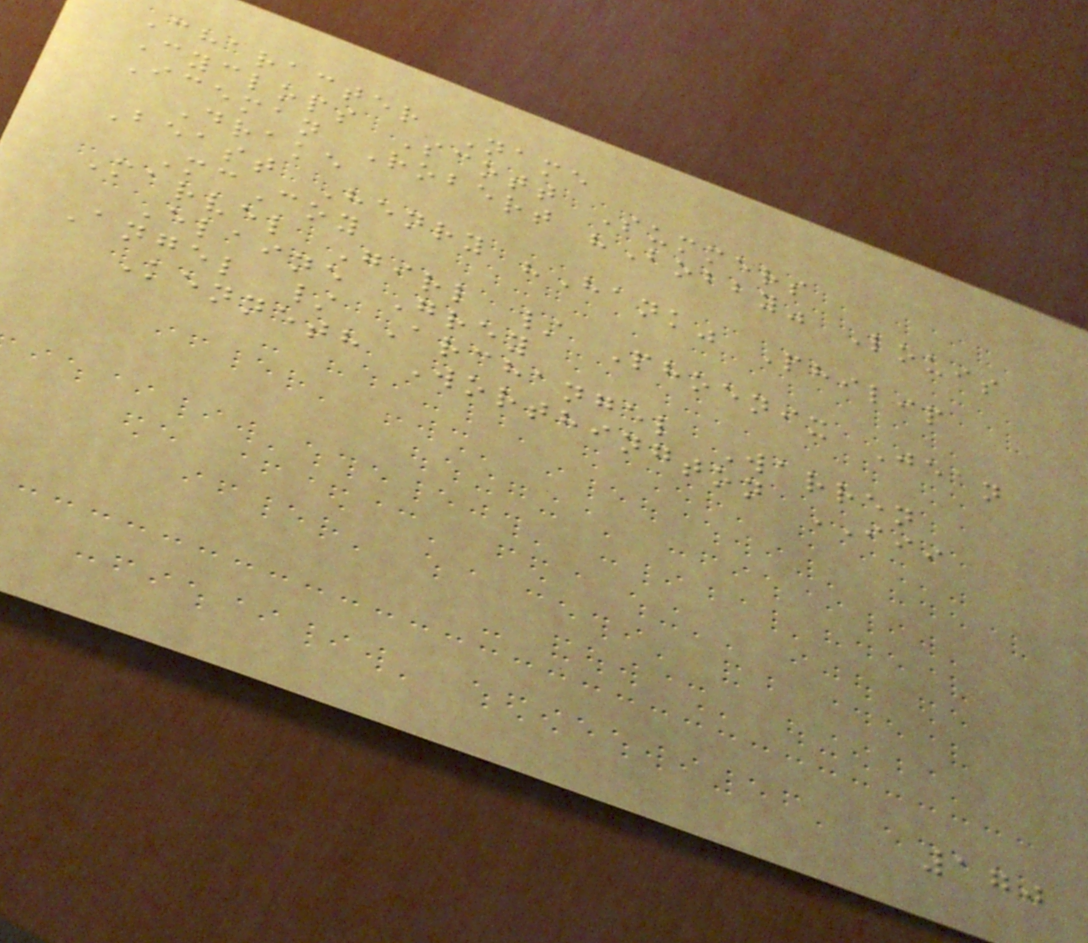Character Name
Cyclops Scott Summers
Iceman Robert "Bobby" Louis
Drake
Beast Henry "Hank" Philip
McCoy
Marvel Girl / Phoenix Jean
Elaine Grey
Angel / Archangel Warren
Kenneth Worthington III
170
